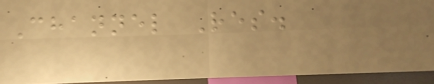Channel Res.
